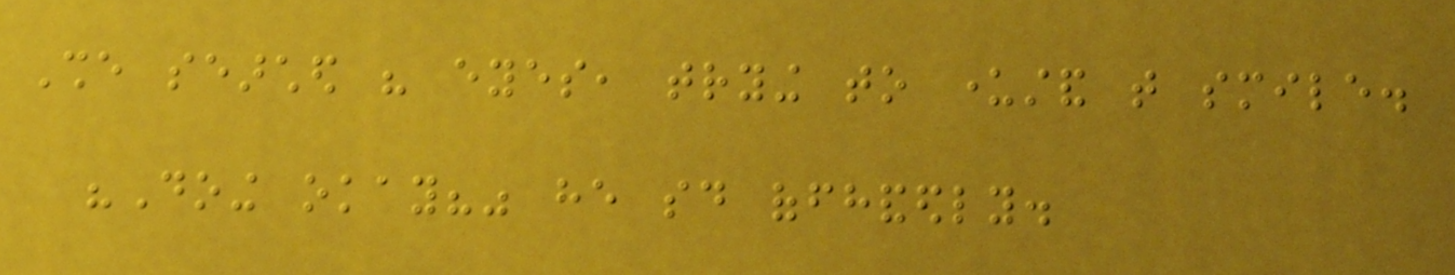She searched his eyes, trying to understand that smile.
"Doing okay?" he said offhandedly.
